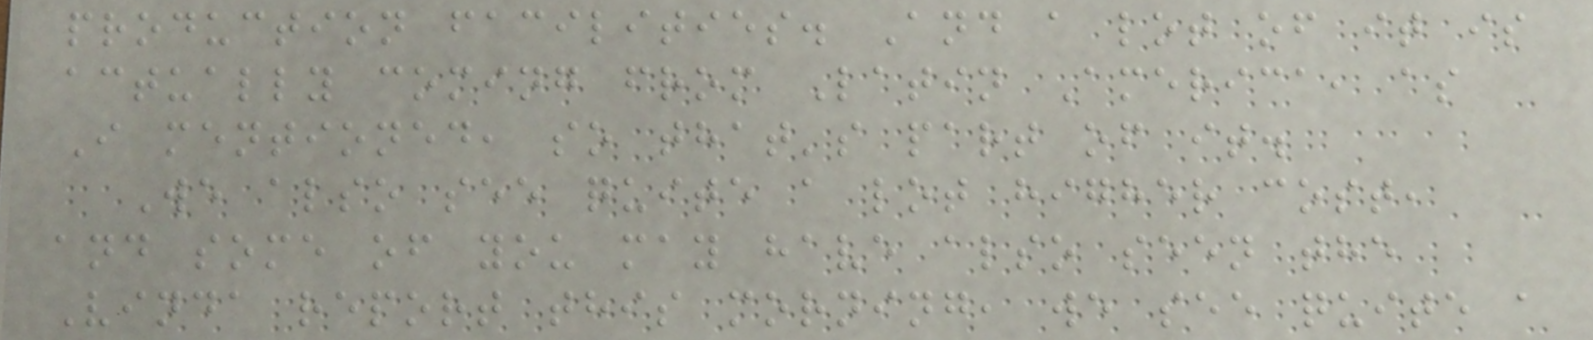production facilities. And a lot of it is
actually coming from Latin America, as
I mentioned, so that's part of it.
We also see quite a lot higher cost,
and some of you may have also seen the
Vinda report this morning, we see quite a
